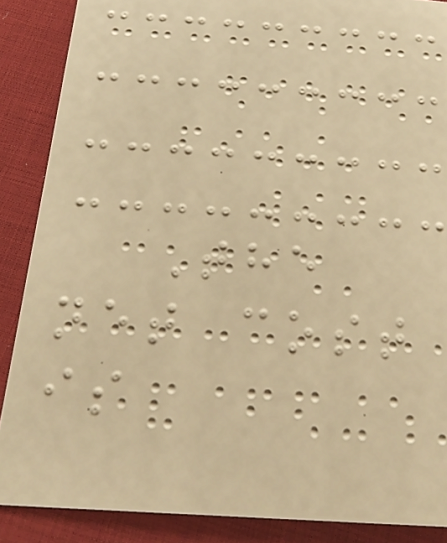The
net cost
is
